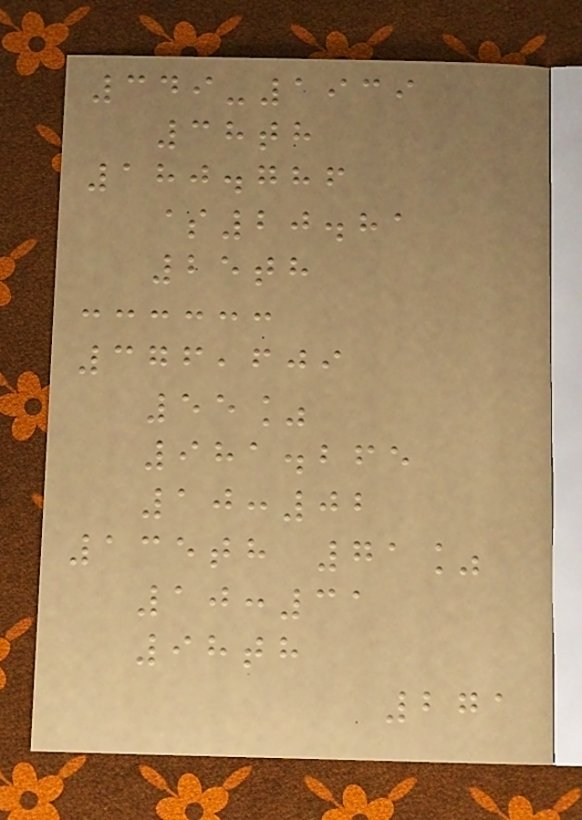349-1939
38th
180.786
$20.81
25th
376,609
55%
981.265
10:02
135th 71%
10:31
98th
271
